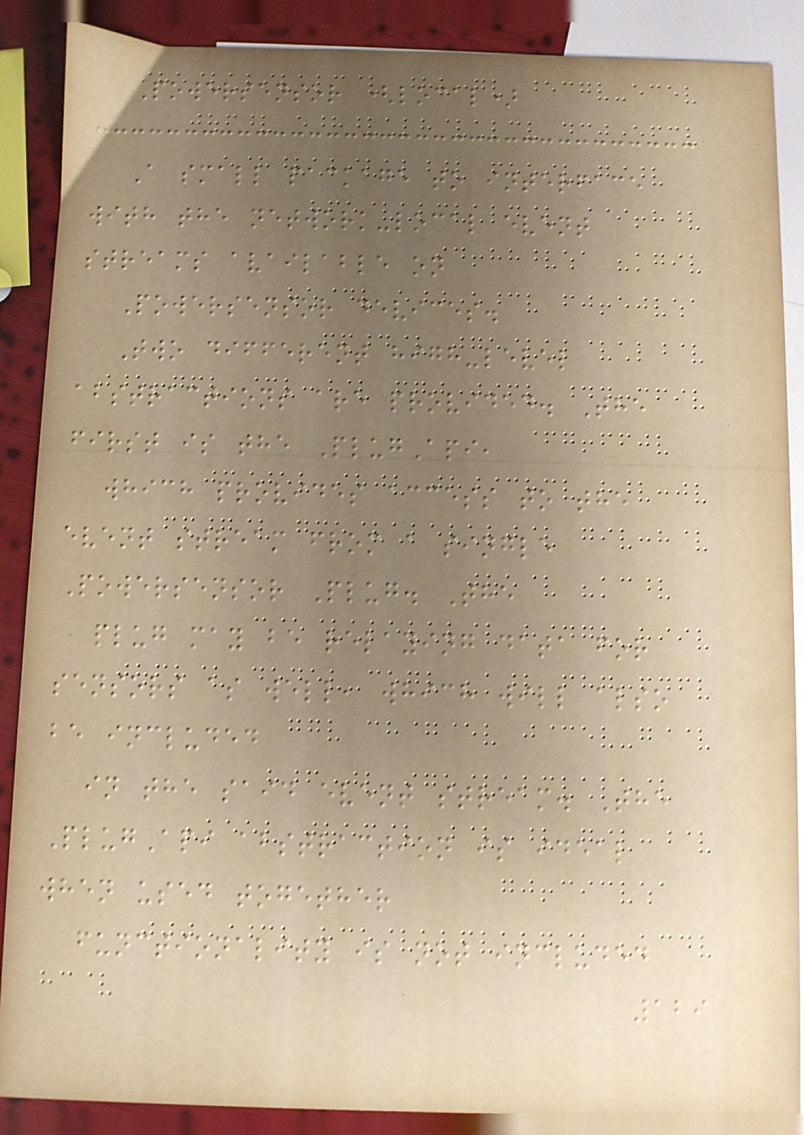Powersensor (local)
A small package to interface
with the network-local event
streams available on
Powersensor devices.
Two different high-level
abstractions are provided. The
first is the PlugApi,
which provides access to the
event stream from a single
Powersensor Plug. The
plug may be relaying data for
sensors as well, which will also
be included
in the said event stream. The
PlugApi abstraction is ideal
when used together
functionality is not included
129
